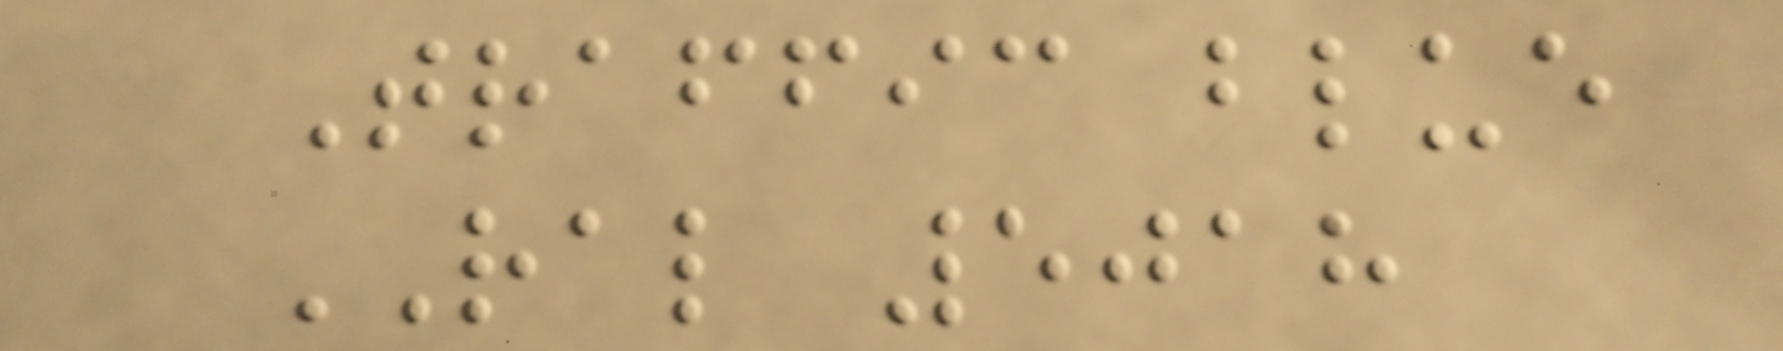Traffic blue
RAL 5018
